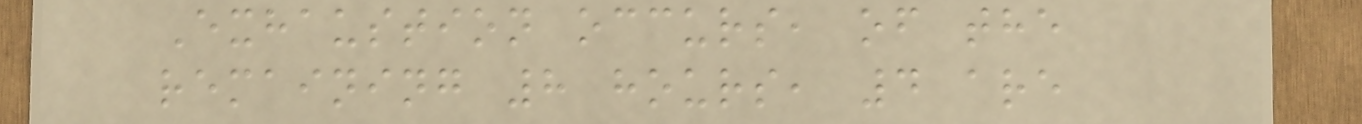Exhaustion occurs, of the
remaining 8 hours, 4 are
